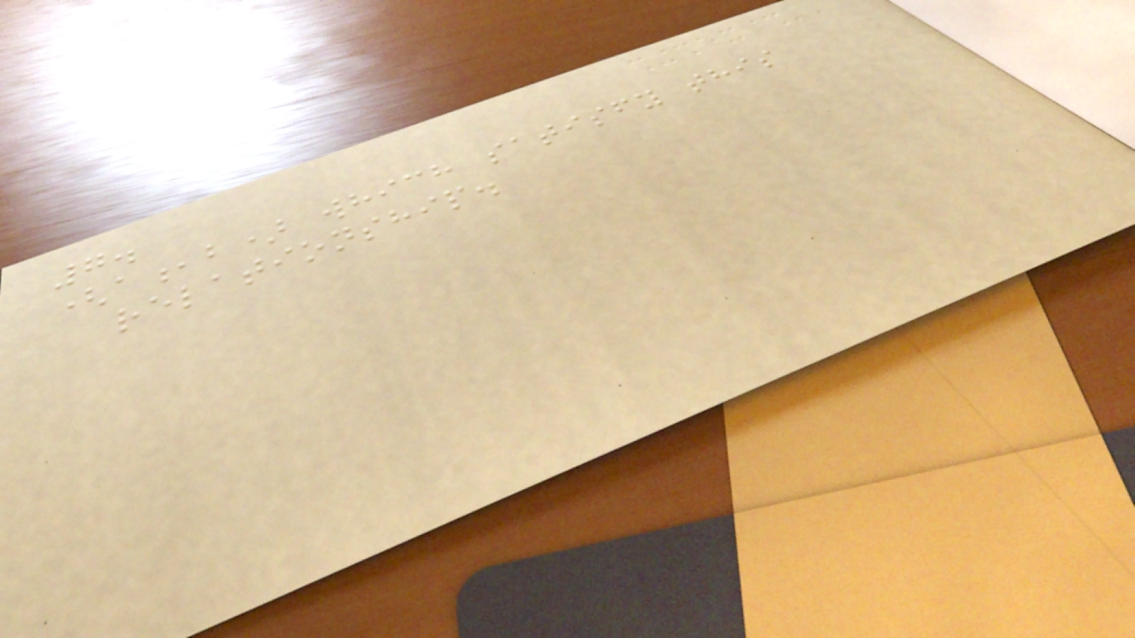7.
(a,b) which satisfy this
relationship.
